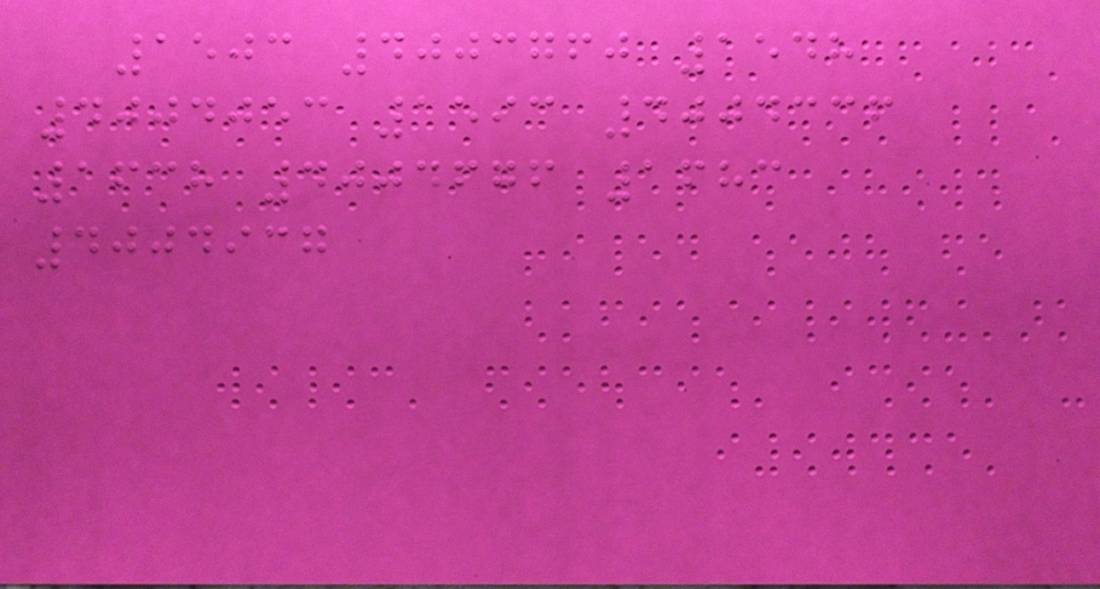1503 4003760 1548
4004053 1593 4004336
1638 4004676 1683
4004937
